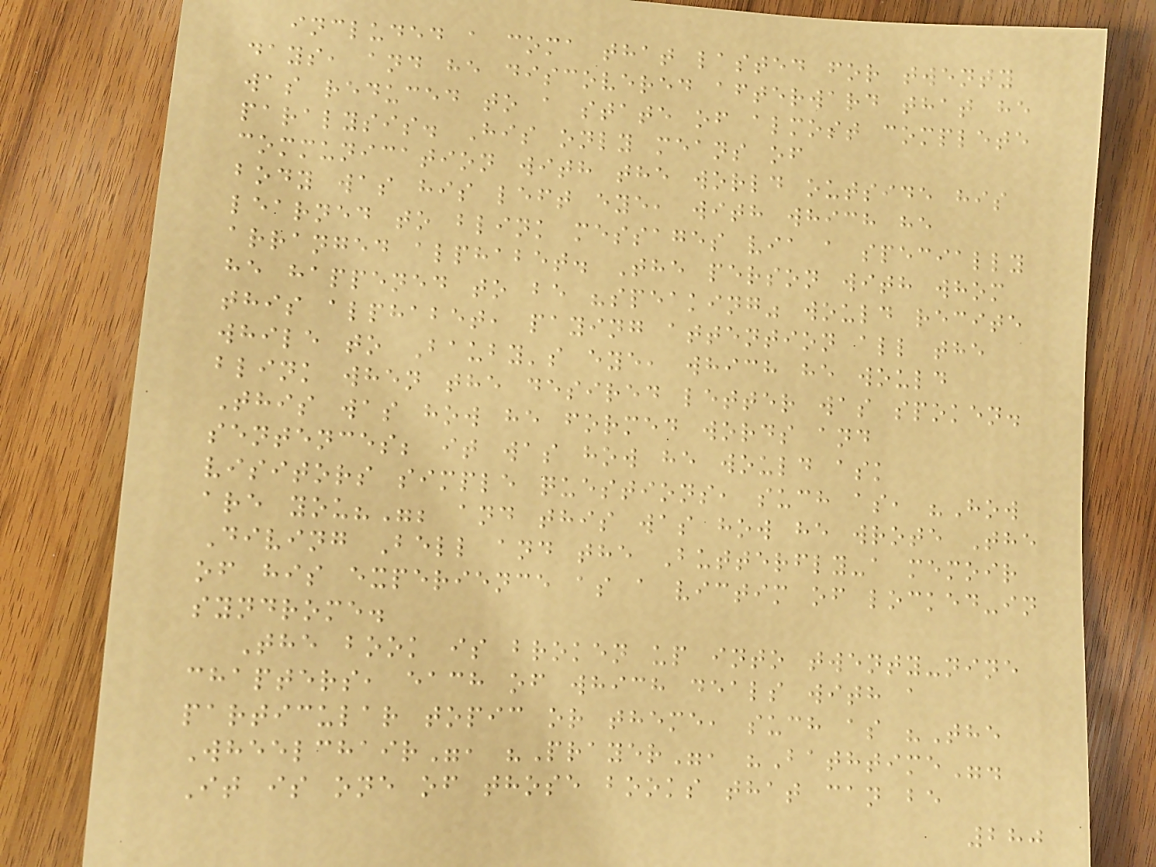included a coma that lasted for twenty
days, and he discovered afterward that he
was reduced to a state of almost complete
paralysis. His only means of
communication with the world outside his
body was his left eye, with which he
learned to blink messages via a specially
arranged alphabet. The person with whom
he happened to be "speaking" would recite
this alphabet, paying attention all the
while to Bauby's eye, which he would
blink when the desired letter was spoken.
This was how he formed words and
sentences; it was how he would ask
visitors simple questions, such as, "How
are you?"; and this was how he wrote The
Diving Bell and the Butterfly-a memoir
of his experience as a victim of locked-in
syndrome.
The book is broken up into twenty-nine
chapters, each of which deals with a
particular topic or theme, such as "The
Wheelchair", "Prayer", "Bathtime".
It is one of those books that can be
280
